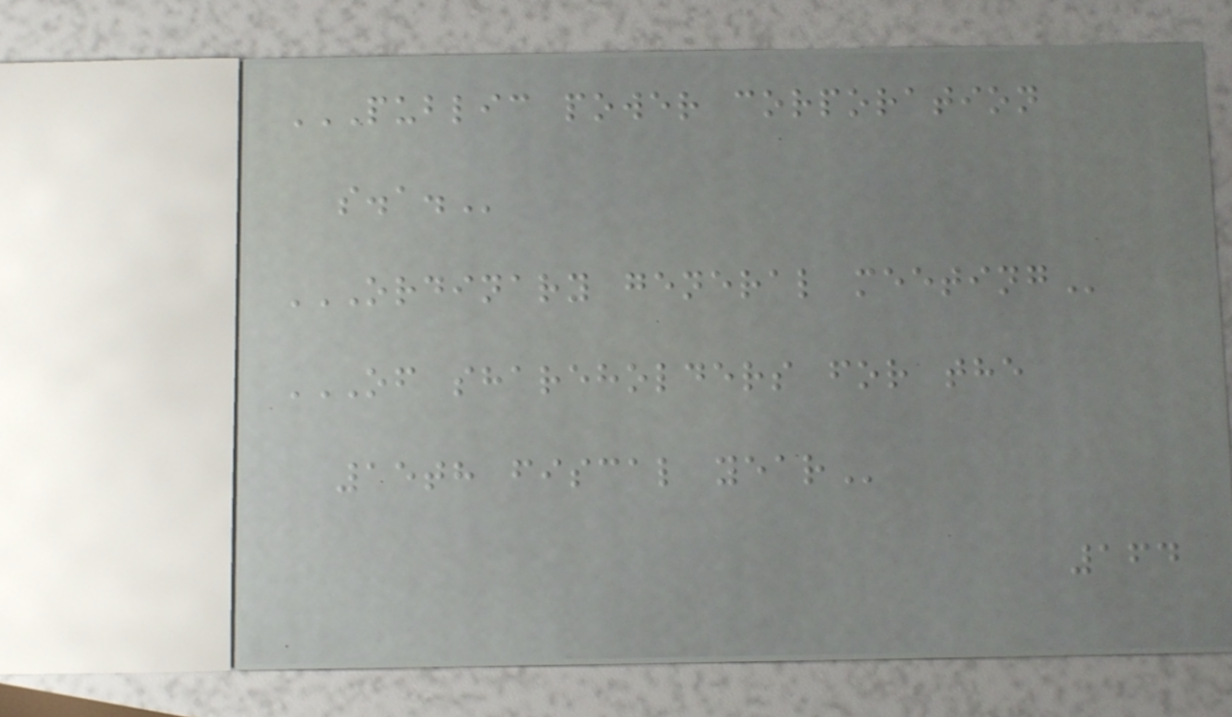PUBLIC POWER CORPORATION
S.A.
ORDINARY GENERAL MEETING
OF SHAREHOLDERS FOR THE
15TH FISCAL YEAR
164
